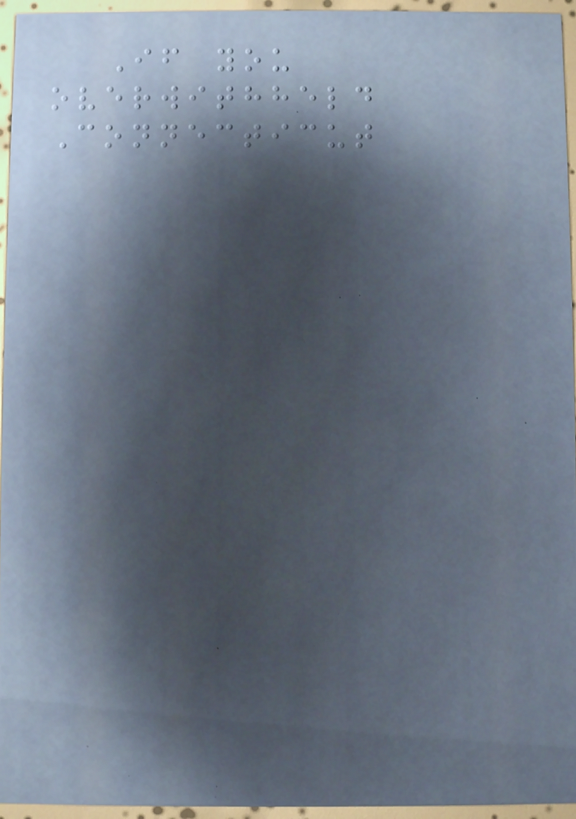If you
overwithheld
Connecticut
